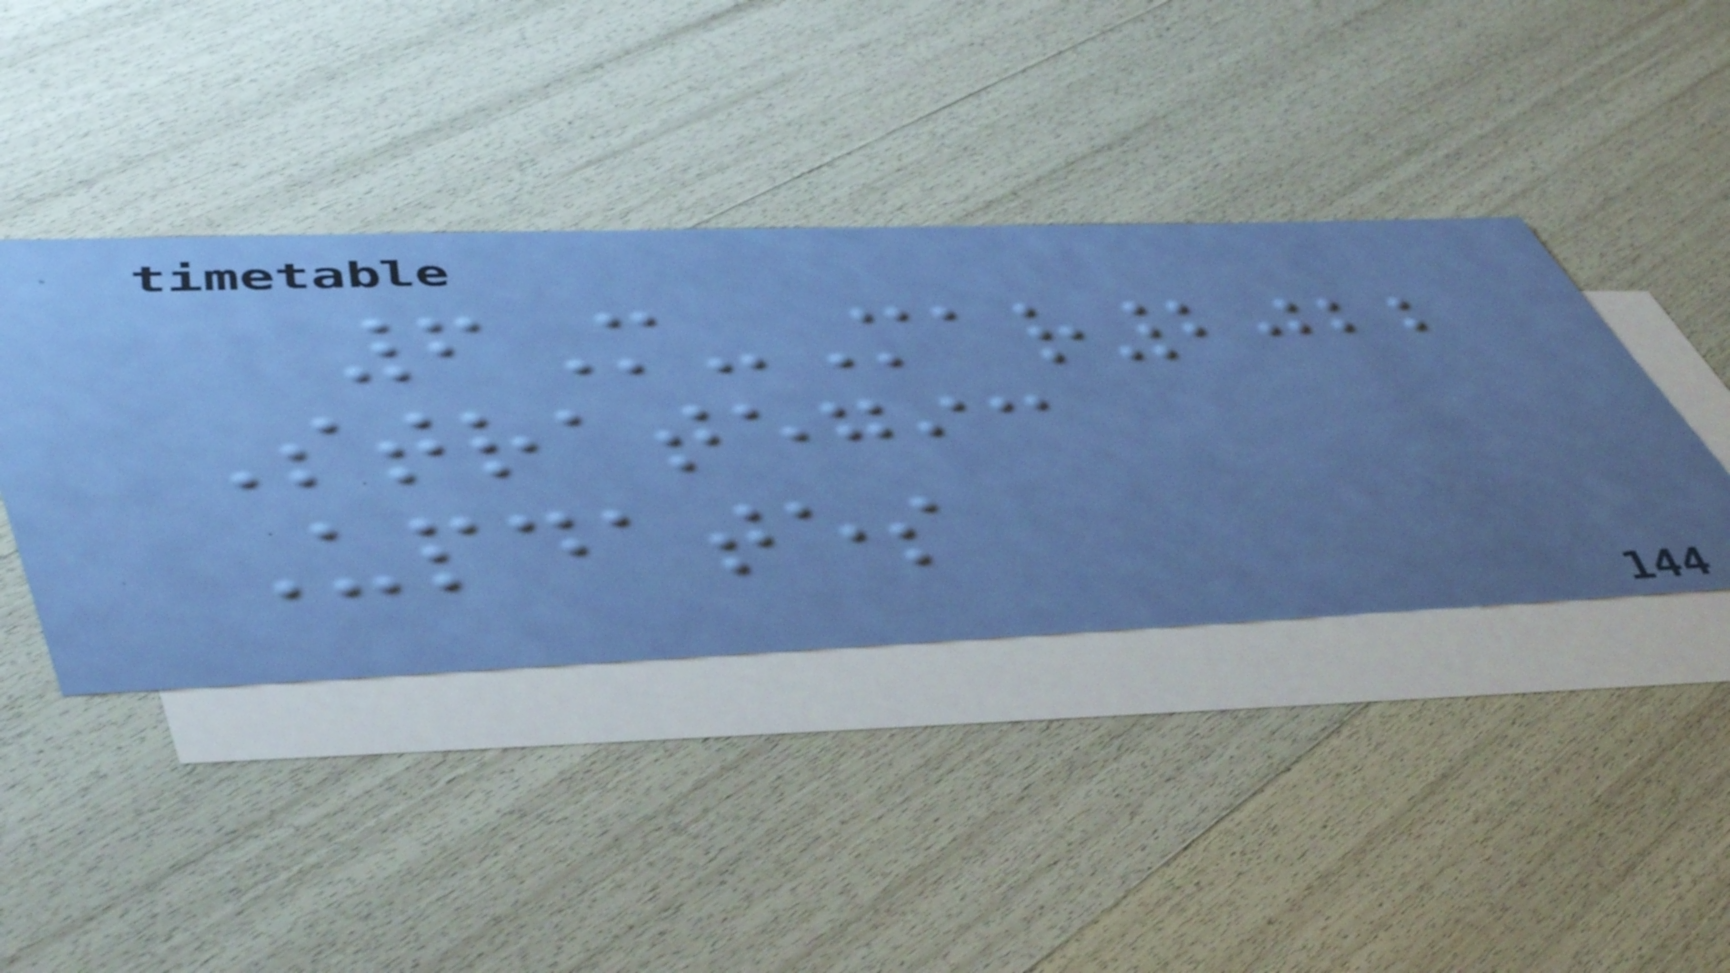6M-Mar2022
Strategic
Updates
